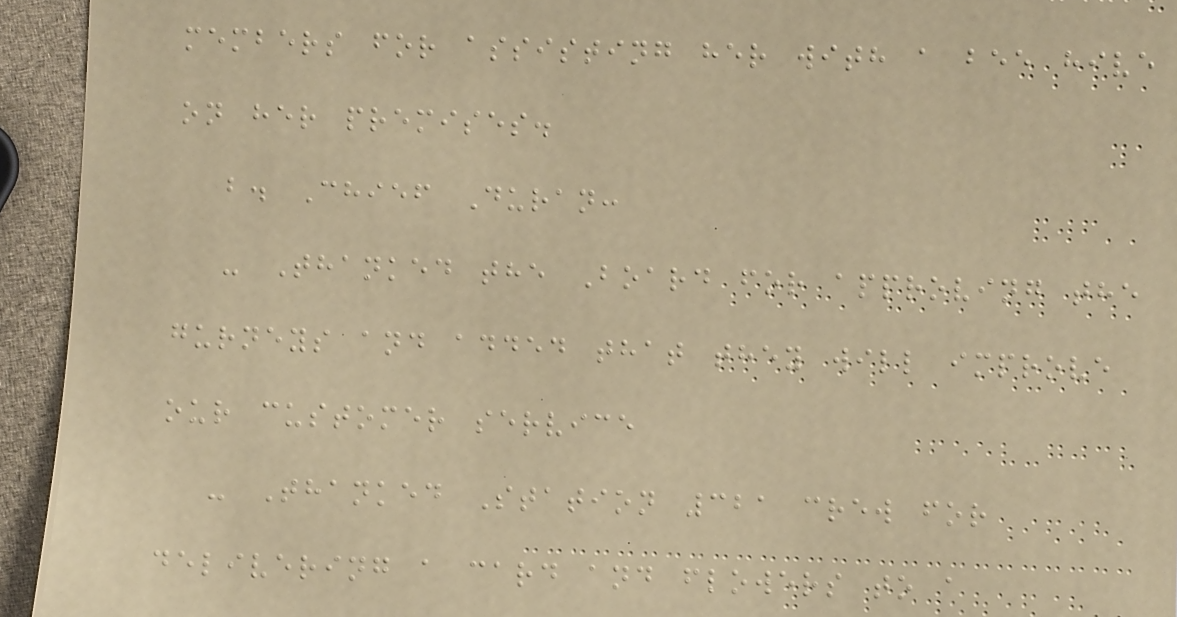members for assisting her with a bee hive
on her premises.
b. Chief Duran:
- Thanked the Board for approving the
gurneys and added that they will improve
our customer service
- Thanked Station 321 crew for
delivering a card and flowers to a
